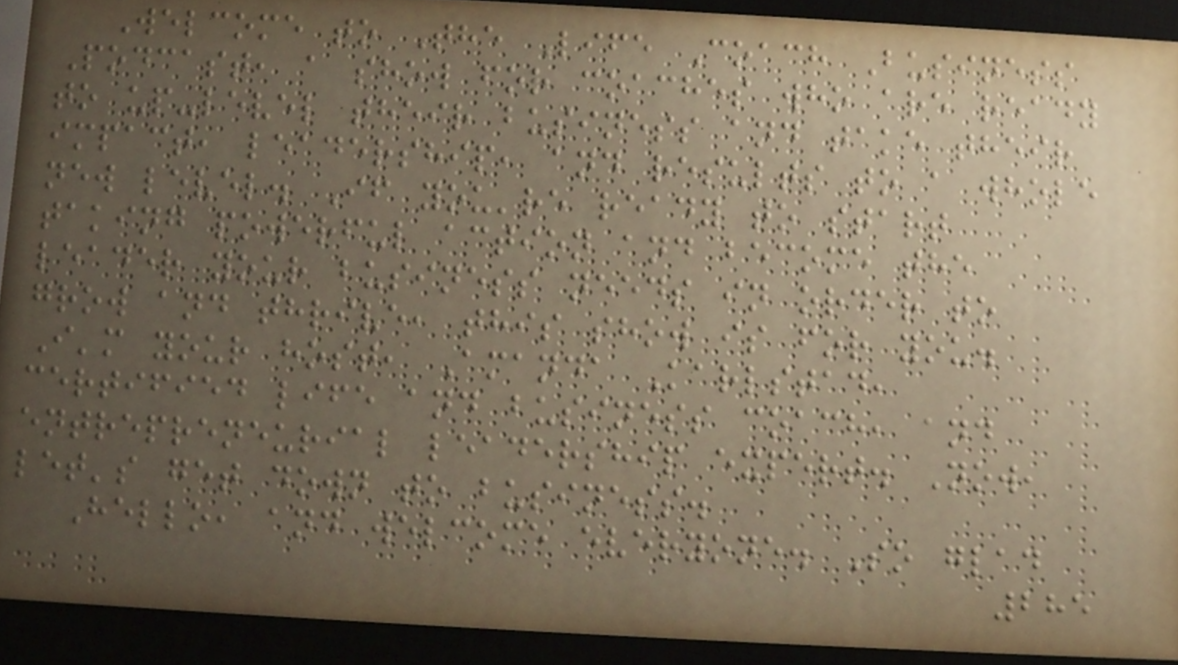Welcome to The Life Coach Business
Podcast, a show for coaches who are ready
to up-level their business and take their
impact, leadership, and results to a whole
new level. If you're ready to start
taking powerful action and become the
leader your business needs in order to
grow and thrive, this show is for you.
I'm your host, Amanda Karlstad,
certified life and business coach, and
entrepreneurial leadership expert. Now,
let's get down to business.
Hello, and welcome everyone. So glad
285
